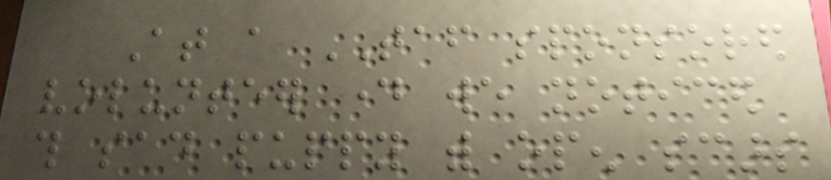At a TAF sponsored
volunteer day we noticed
this sad puppy with open scars
